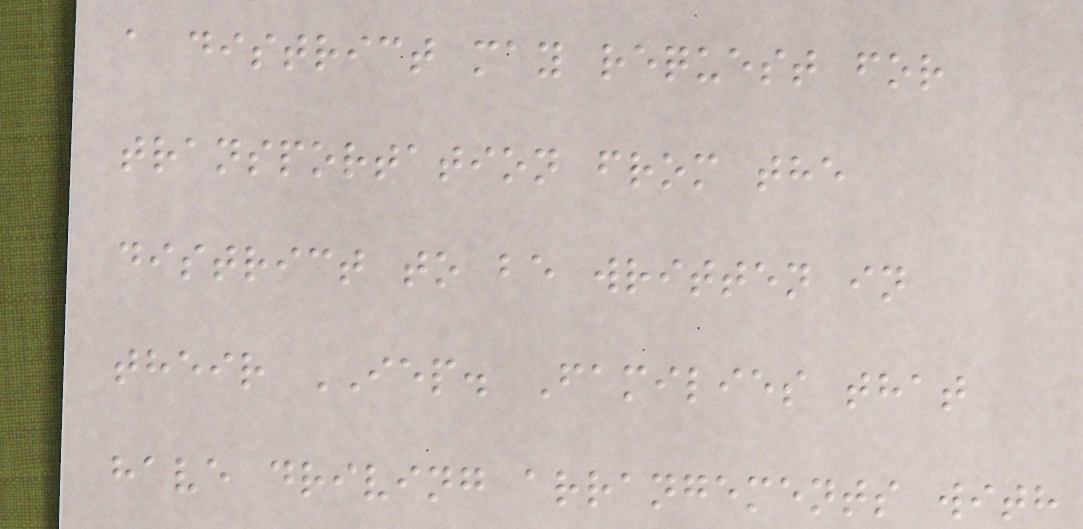a district may request for
transportation from the
district to be written in
their IEP. Families that
have driving arrangements with
